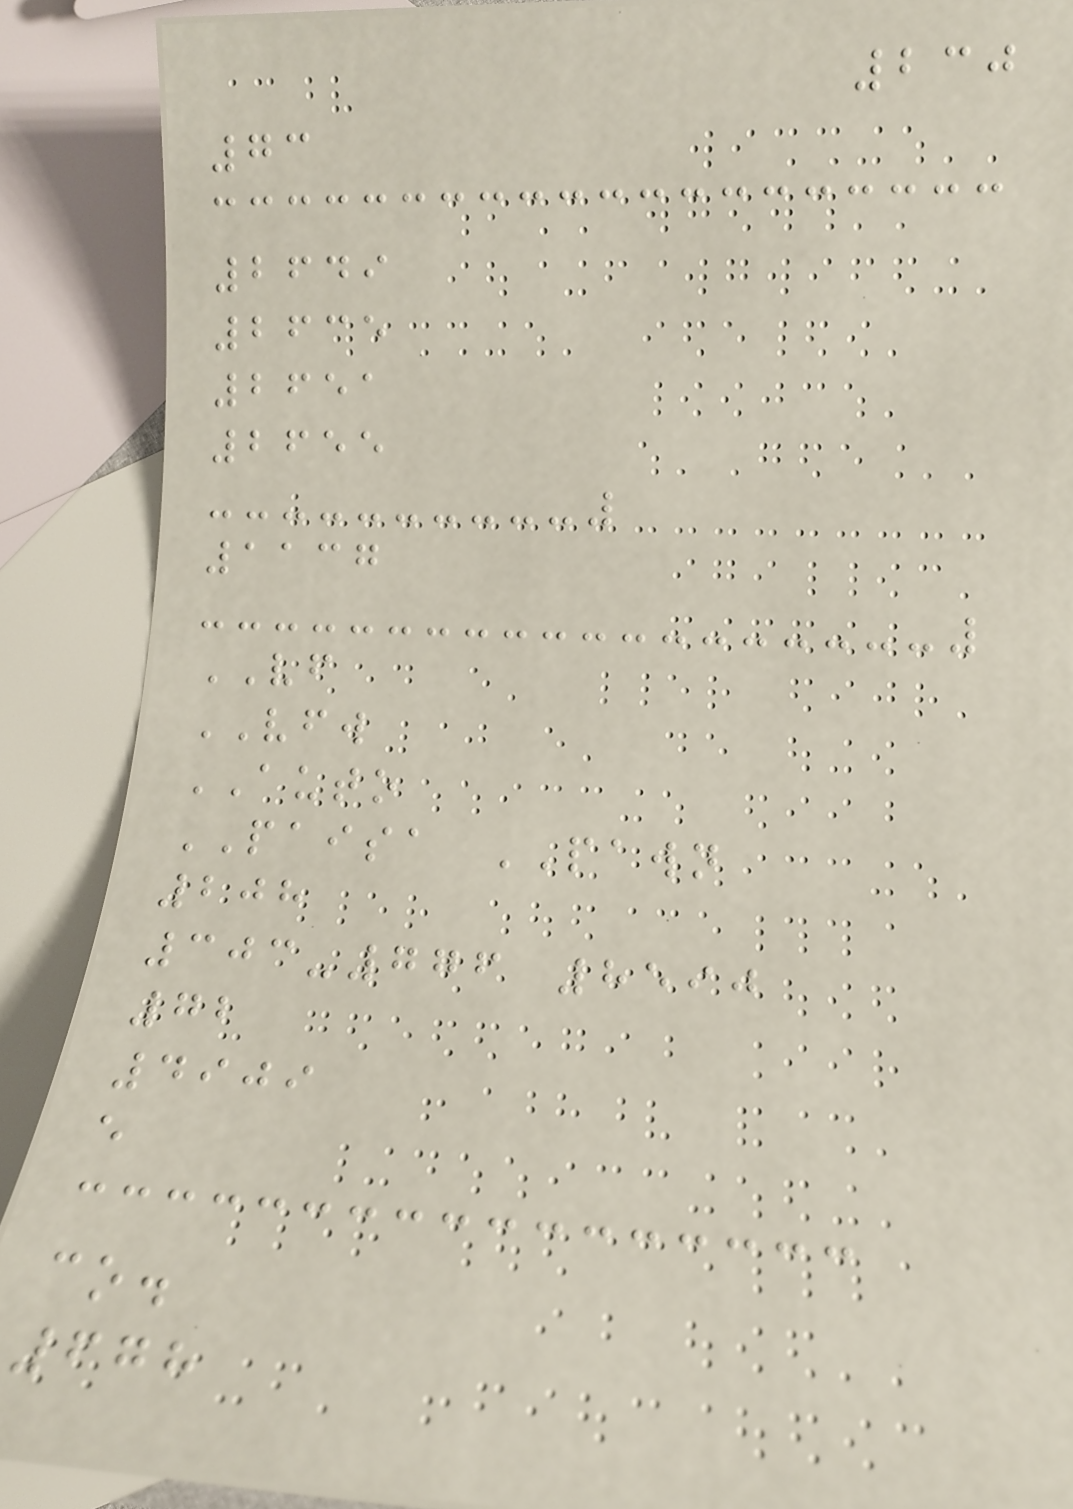230
73
2649
2635
2651
2655
1137
VF
VFW
AUTO
PAISA PAWN
208
303-776 8590
72
4909
e
co.
678
